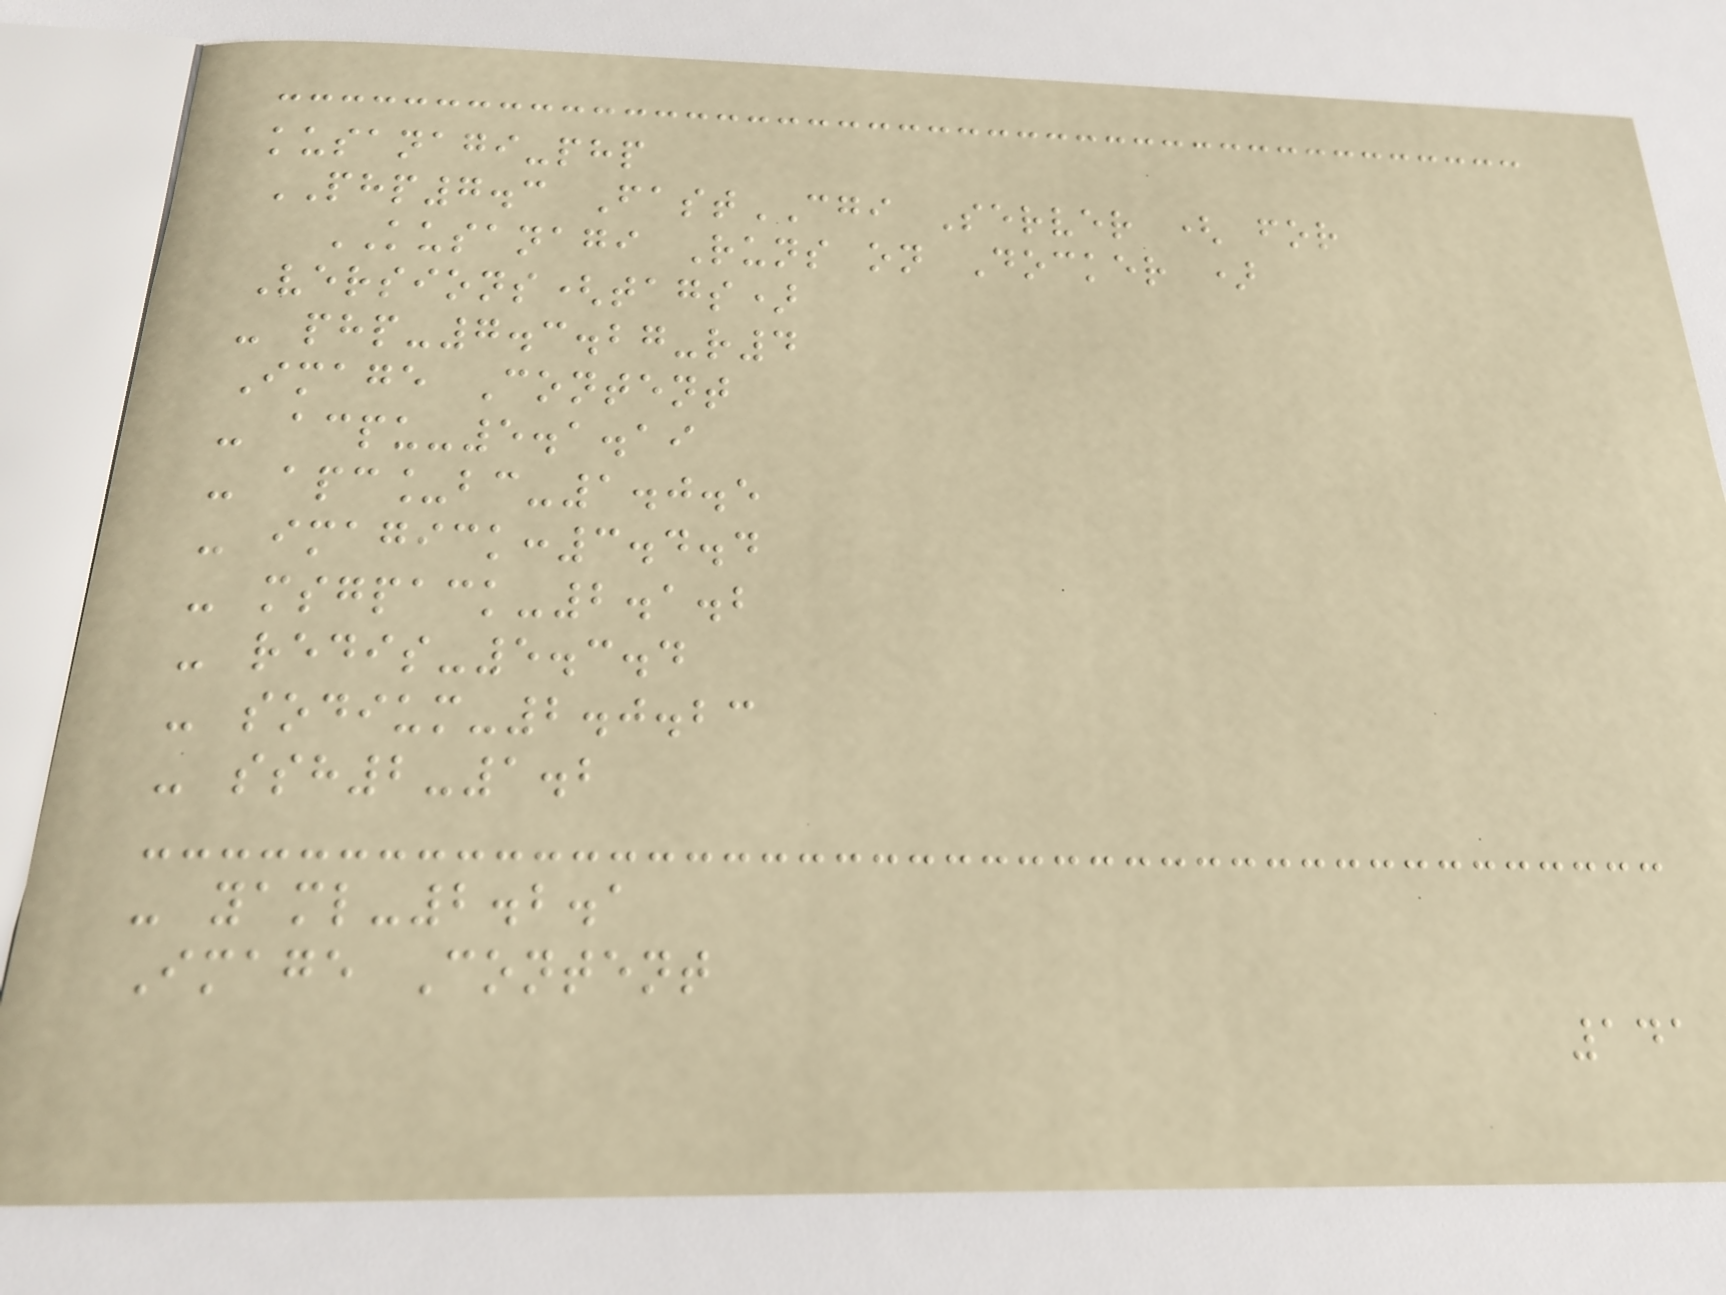kusanagi-php
PHP7.3 FastCGI Server ( for
KUSANAGI Runs on Docker )
Versions(tags)
- php-7.3.27-r4
Image Content
- acpu-5.1.19
- apc_bc-1.0.5
- imagick:3.4.4
- msgpack-2.1.2
- redis-5.3.4
- sodium-2.0.23
- ssh2-1.2
- yaml-2.2.1
Image Content
141
